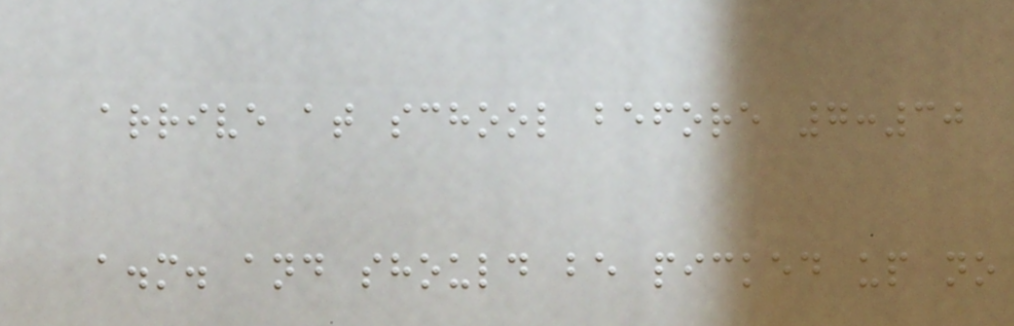arrive at school before 7:30
a.m. and should be picked up no
